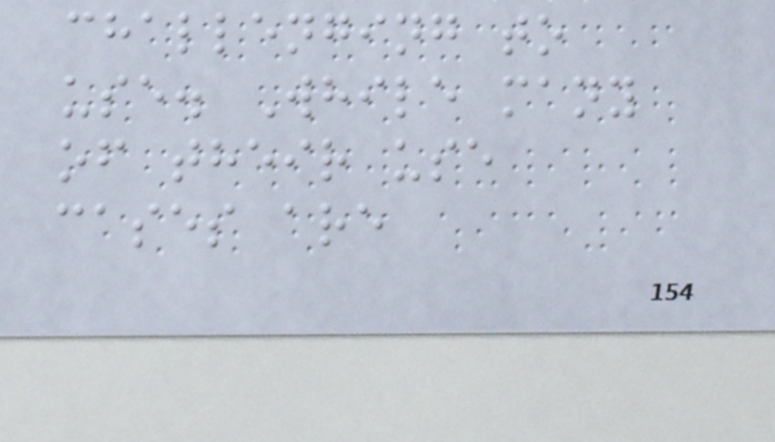challenging to
use. While many
of their use
cases are
